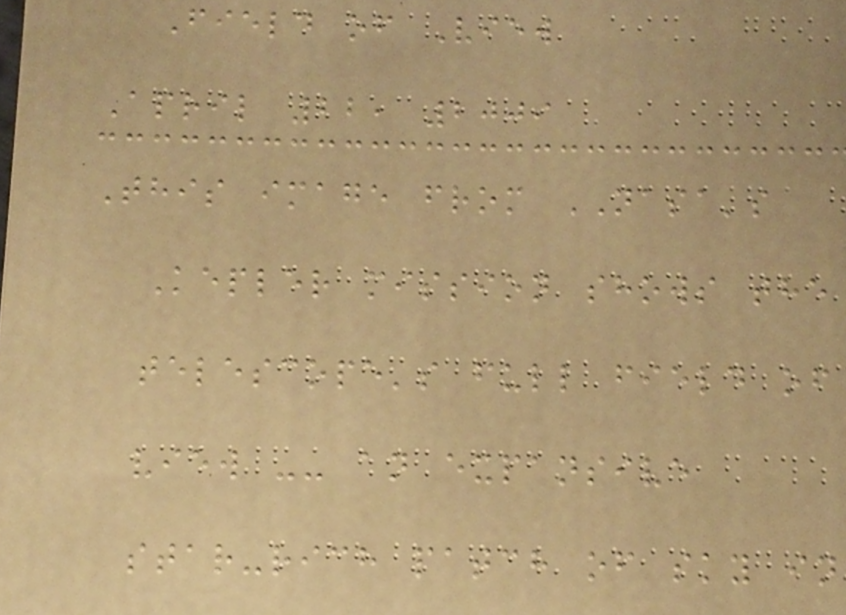Field of View
April 22, 2009
This image from NASA's
Kepler mission shows the
telescope's full field of
view -- an expansive
star-rich patch of sky in
